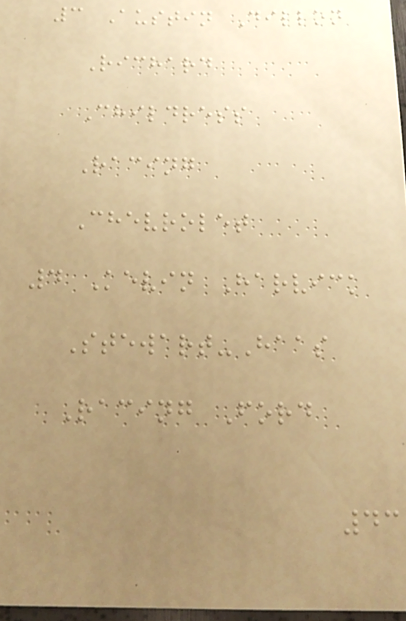3 Austin Dillon
Richard
Childress
Racing
Chevrolet
4 Kevin Harvick
Stewart-Haas
Racing Ford
43
